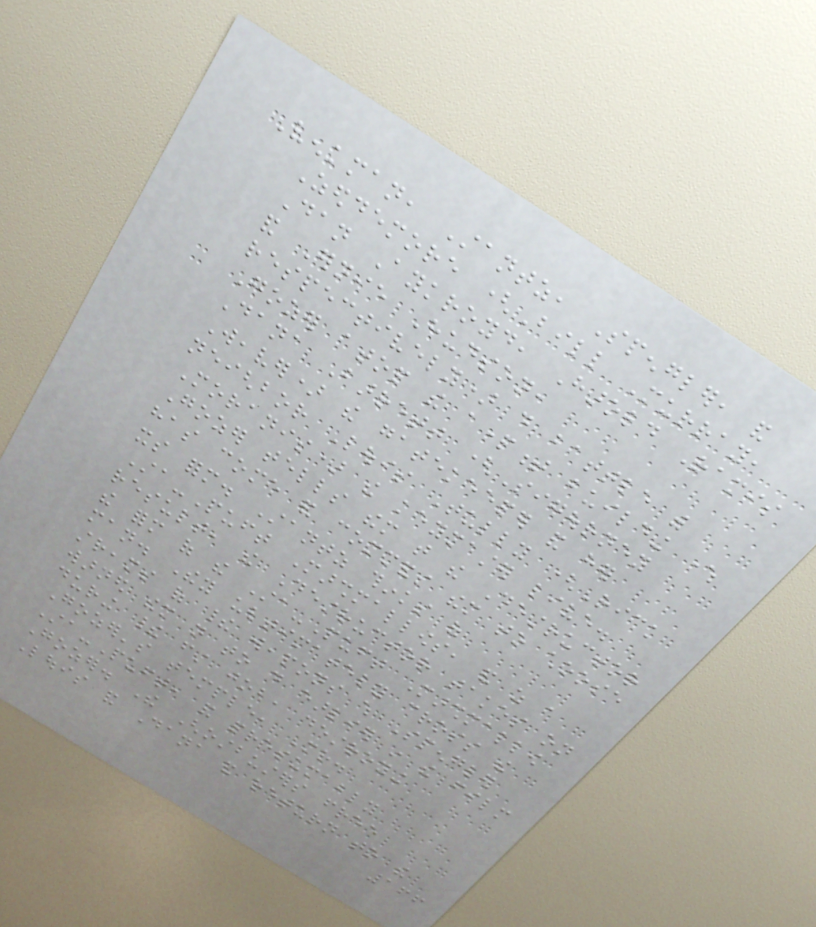Venkman, Stantz, Spengler, and
Zeddemore (Bill Murray,
Dan Aykroyd, Harold Ramis
and Ernie Hudson,
respectively) do battle with
Gozer atop the apartment building where
Dana Barrett (Sigourney
Weaver) the gatekeeper and her
neighbor Louis Tully (Rick
Moranis) the keymaster live.
Gozer tells them that the Destructor
has come and commands them to choose
its form. Stantz thinks of
Sta-Puft Marshmallows, and as a
result, the Destructor takes on
the form of the Sta-Puft Marshmallow
man. They ultimately cross the
streams of their weapons which Spengler
warned them not to do earlier in the film
during their first job, destroying
Gozer's temple, Mr.
Sta-Puft, and presumably
Gozer. The Ghostbusters free
Louis and Dana and return to the
166
